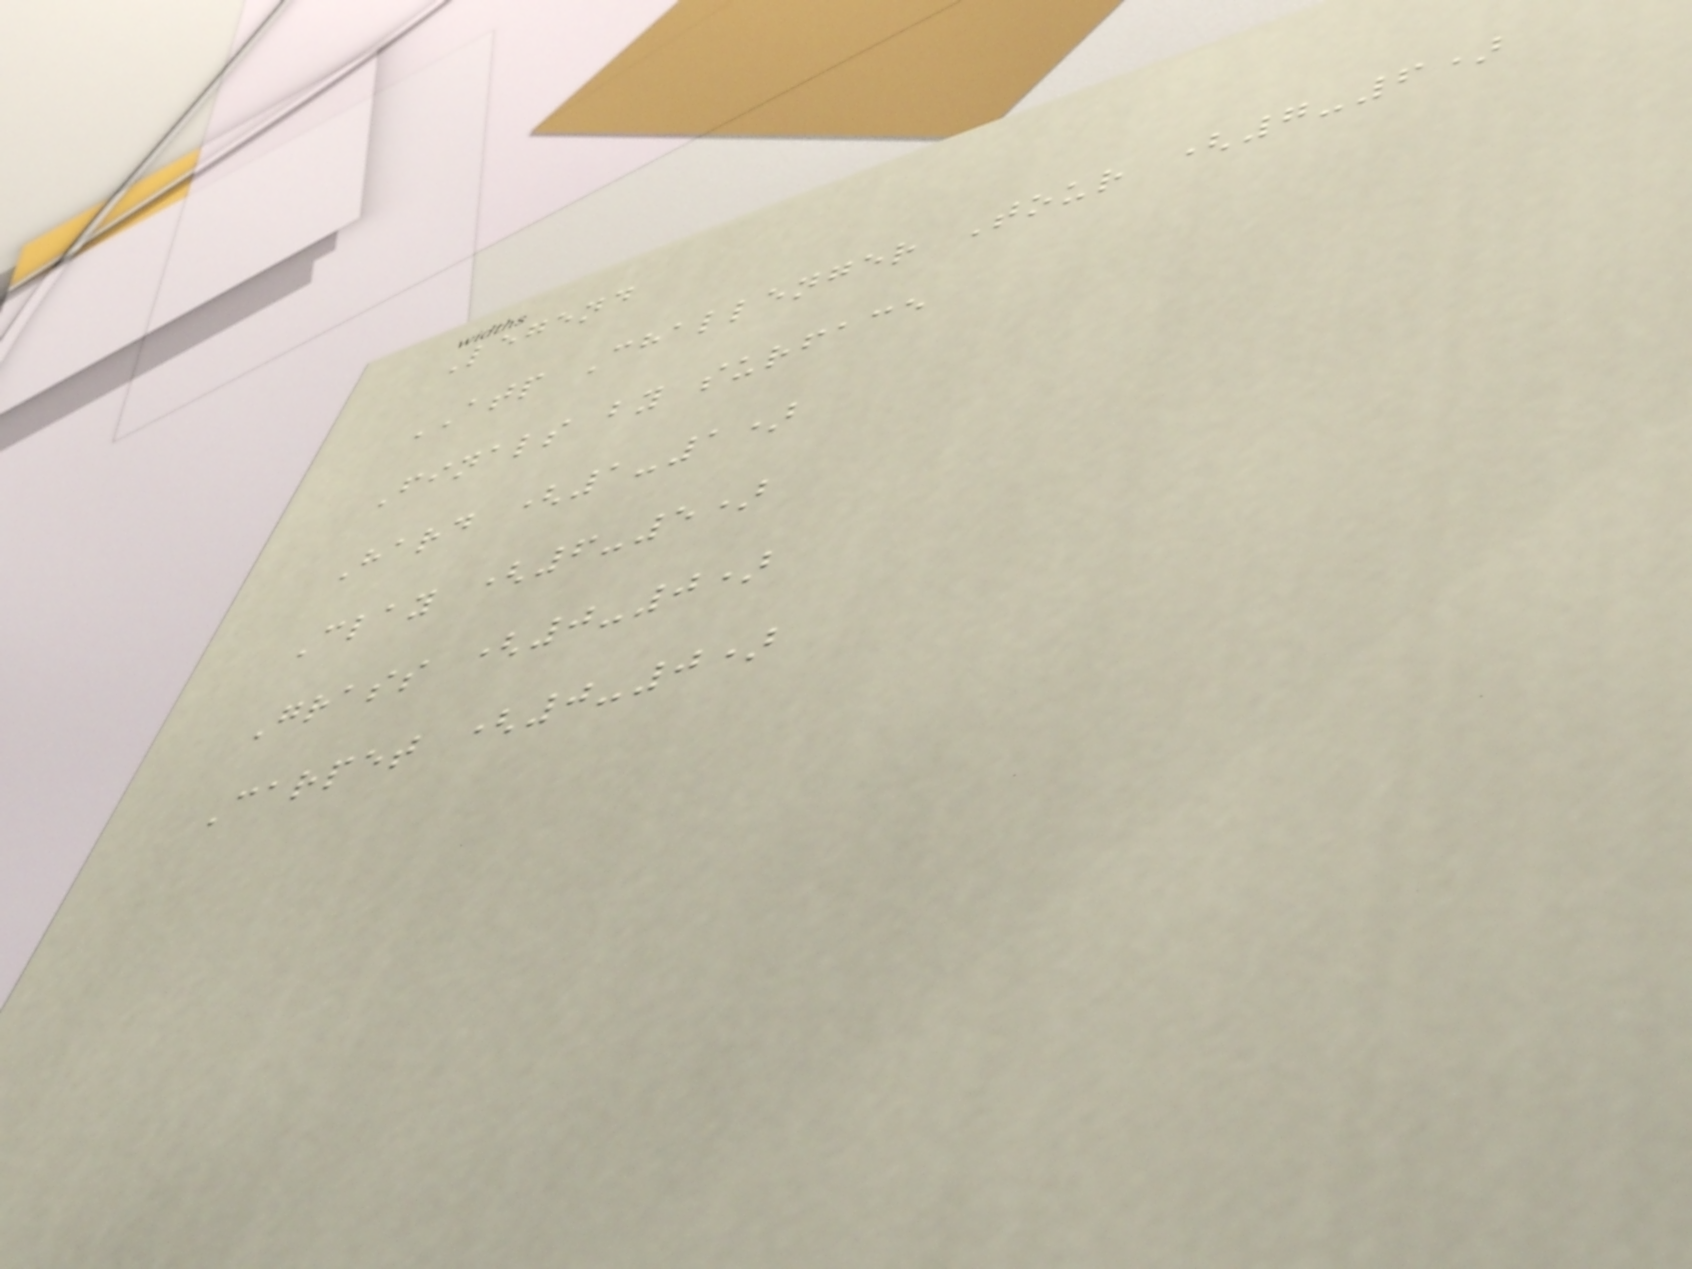Legend
ATP Challenger Tour (7-6)
Finals by surface
Hard (1-1)
Clay (6-5)
Grass (0-0)
Carpet (0-0)
